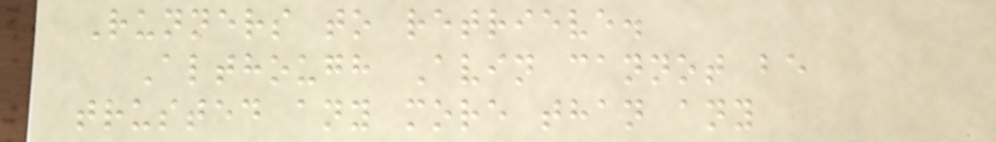Runners to retrieve.
Although Avin cannot be
trusted any more than any
